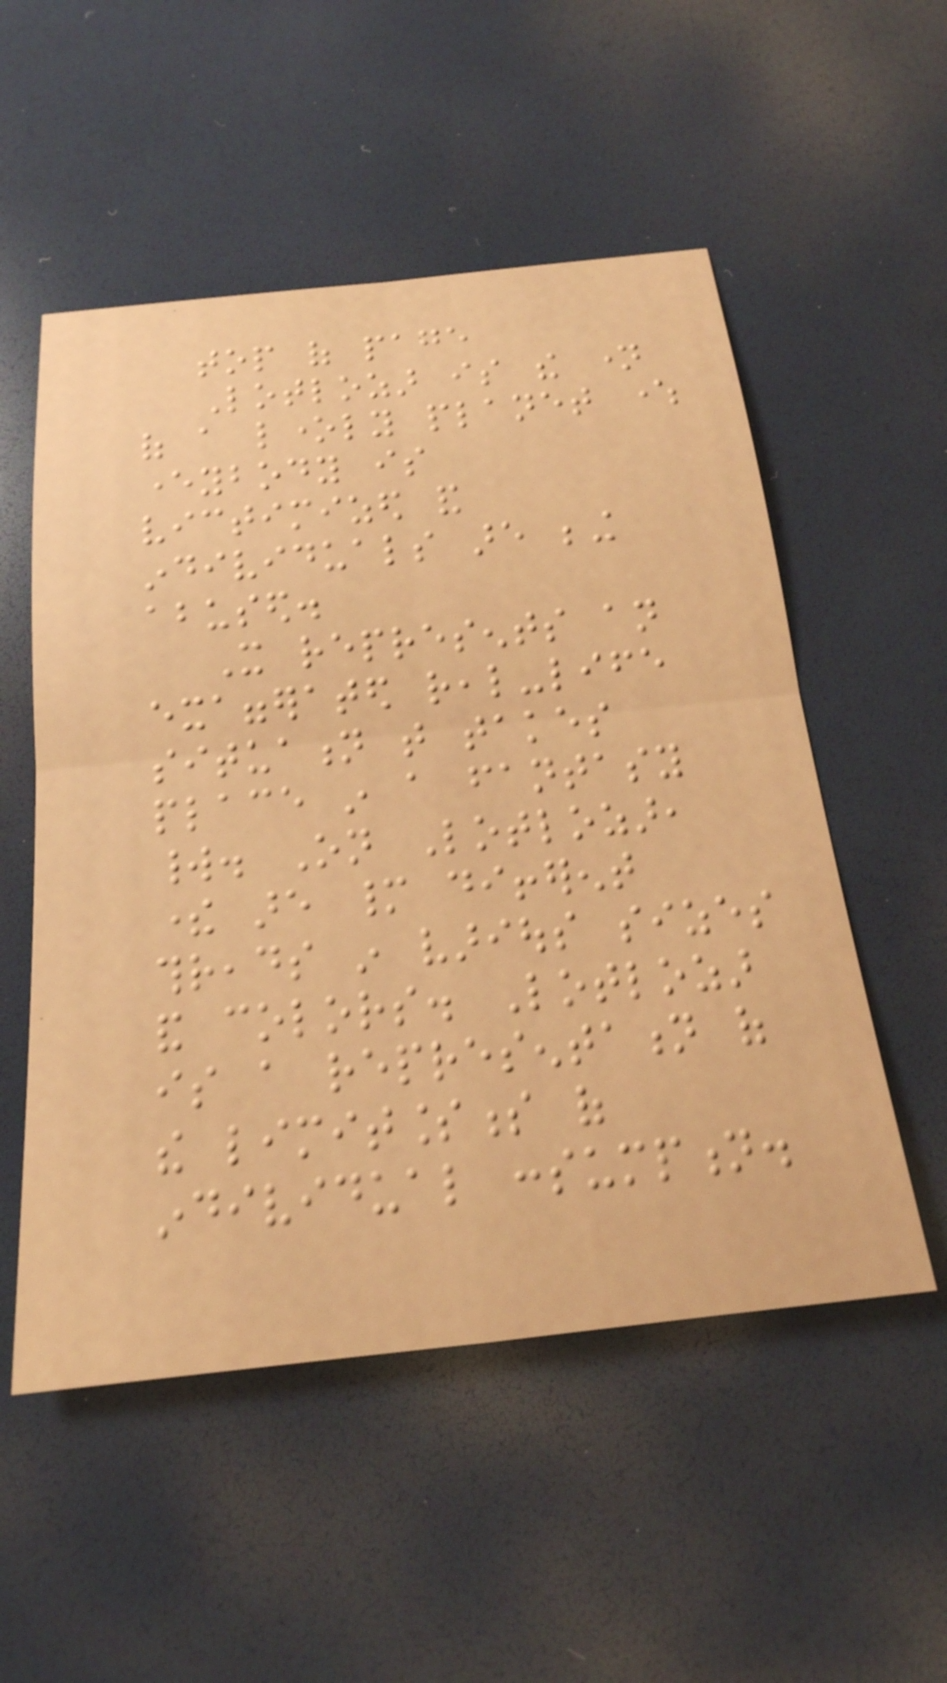top of page
Lotlozar is the name
of a lonely planet where
everybody is
victimized and
individuals are being
abused.
It represents an
exaggerated real-life
situation that takes
place in a fantasy
world. On Lotlozar,
there are many different
threads in various sizes
and colors. Lotlozar
is a representation of
the limitlessness of
individual consumption.
